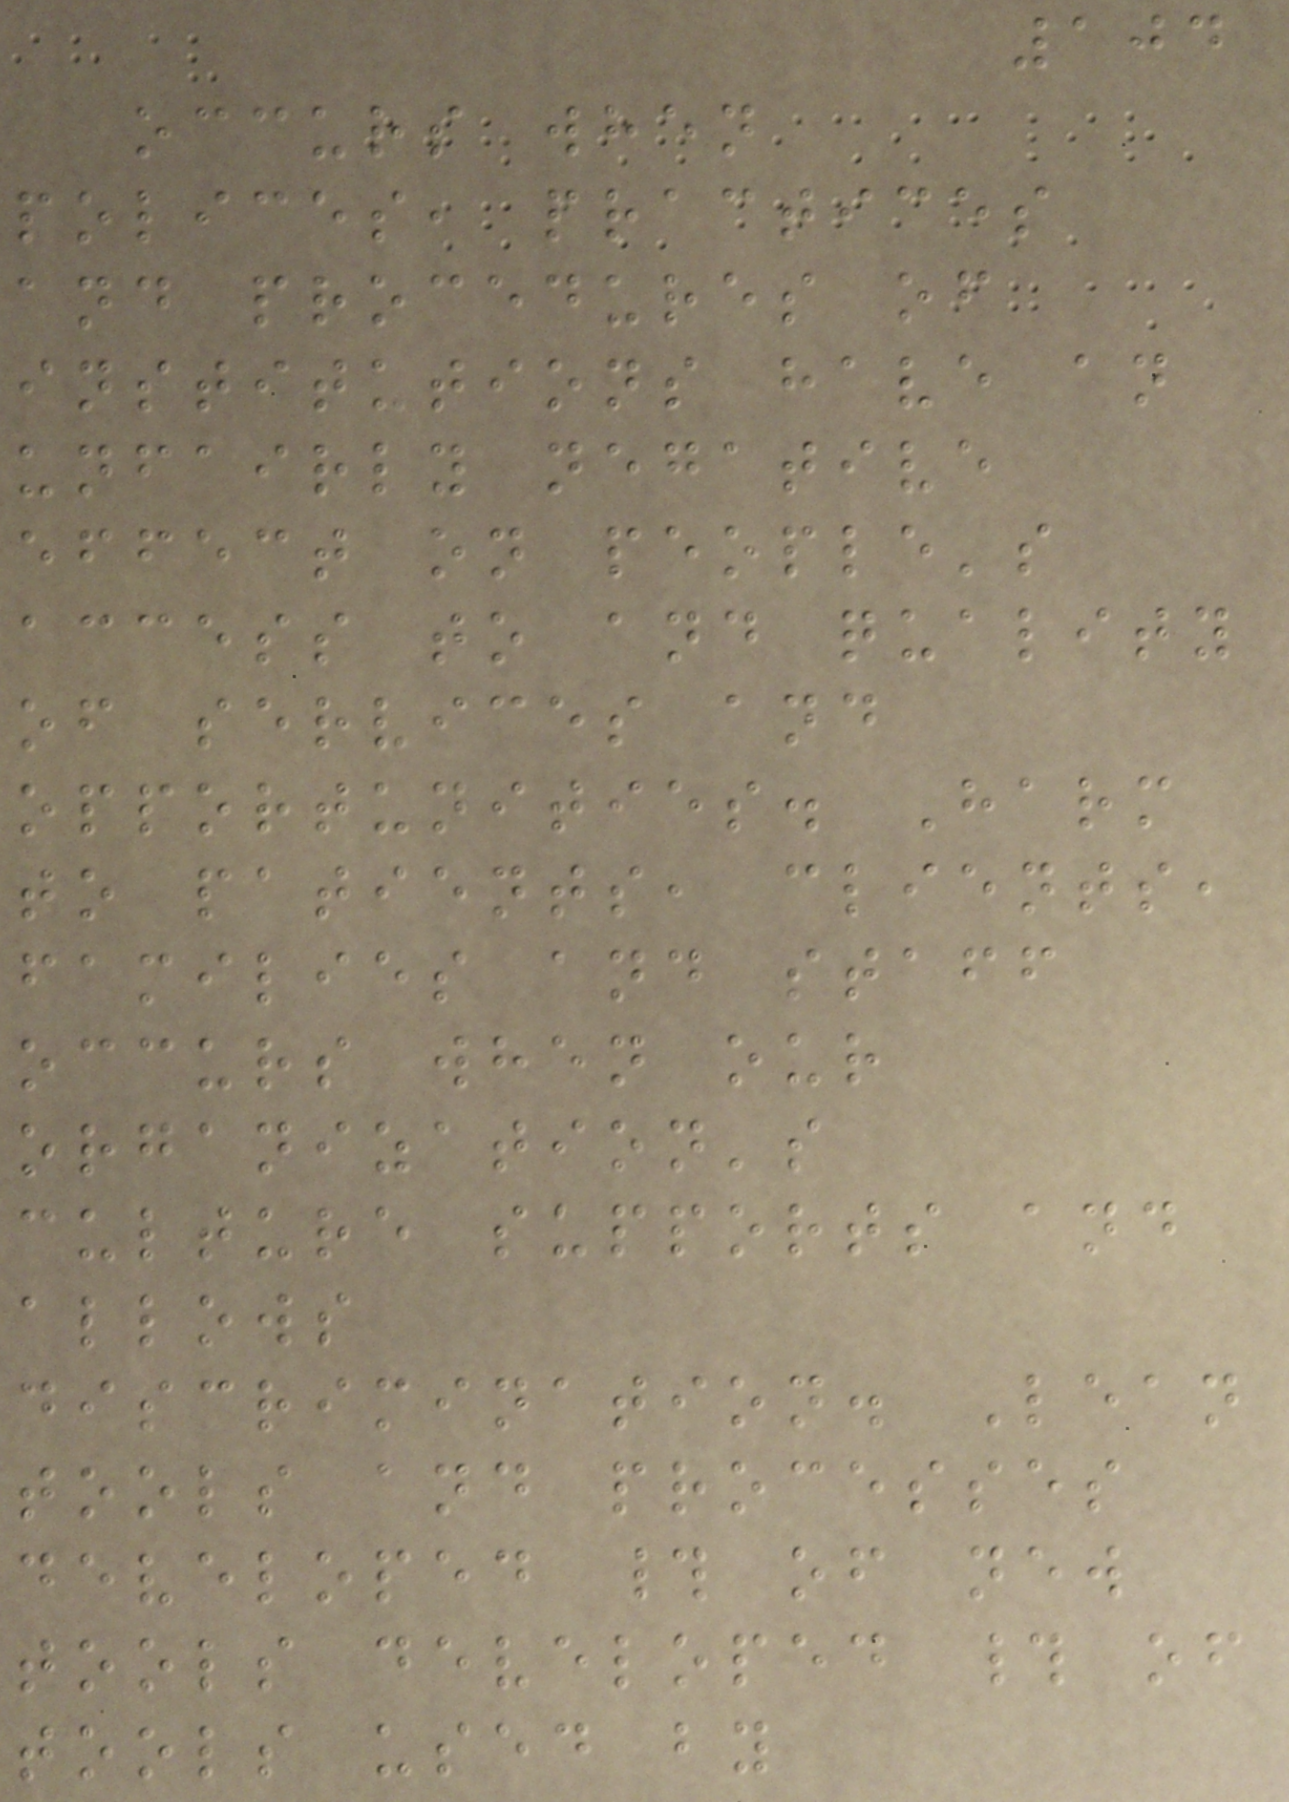104
occurs when
polices, practices
and procedures of
institutions have an
unfairly negative
effect on people's
access to and quality
of services and
opportunities. Harm
to patients, clients,
families and staff
occurs when our
organization's
culture supports and
allows
discrimination. Lean
tools and processes
developed # of new
tools developed # of
tools used by
